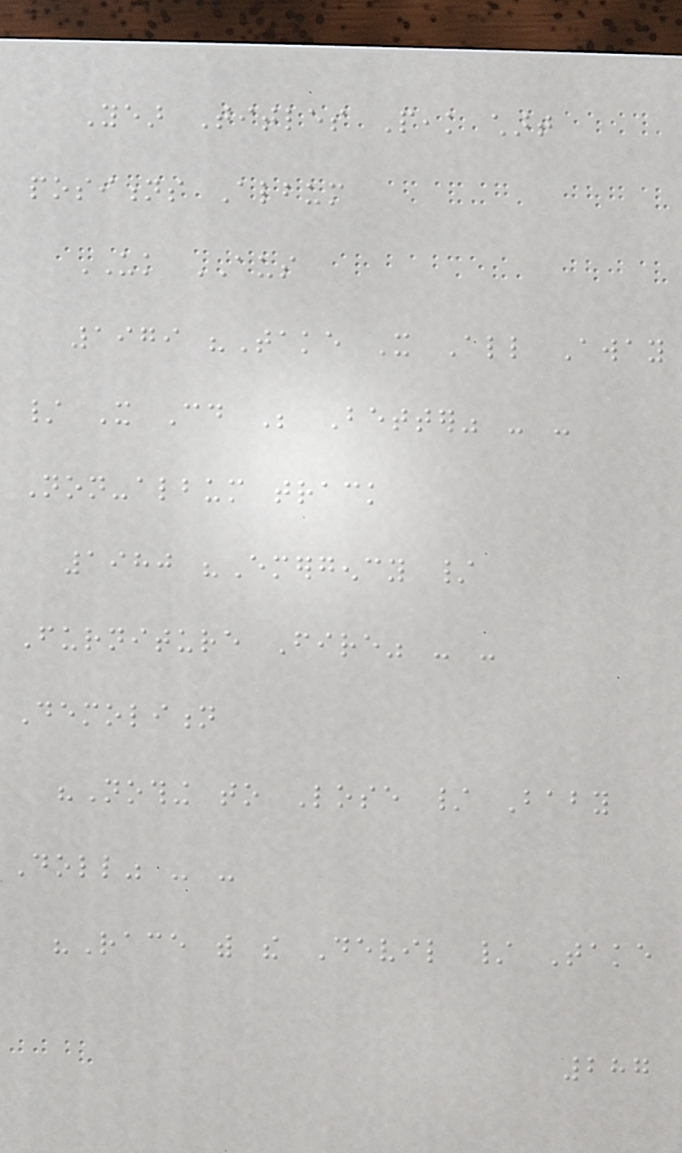Year Titles Peak chart
positions Album
UK AUS
1979 "Take It All Away
/ It Could Be Better" - -
Non-album track
1980 "Emergency /
Furniture Fire" - -
Demolition
"Nothing to Lose / Baby
Doll" - -
"Race with the Devil / Take
287
